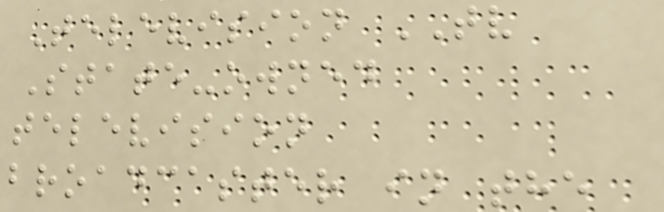Television TV
State-owned
television
broadcaster in the
